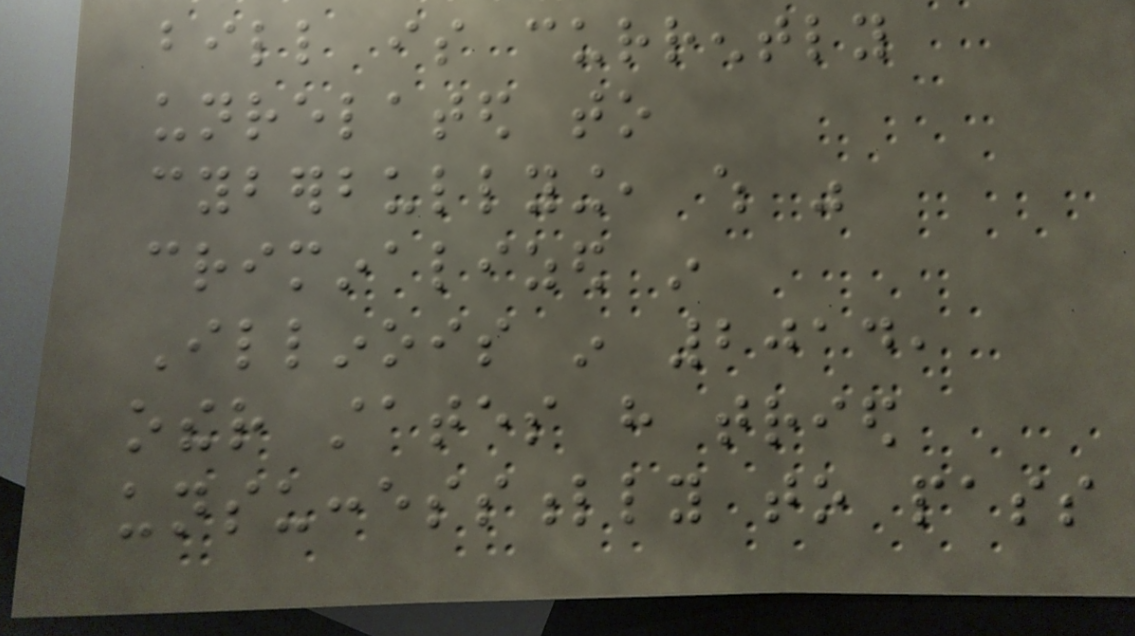bill is currently
unrelated to
cyberbullying, which was
criminalized in
Illinois in 2014,
other states have tried
unsuccessfully to pass
